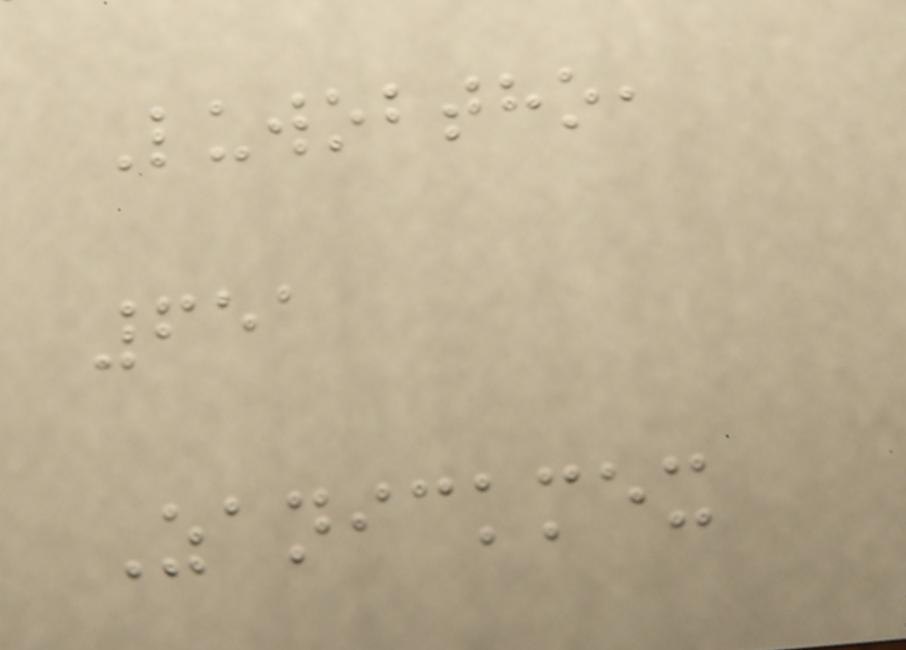Luwobtho,
651
Zanickmex
